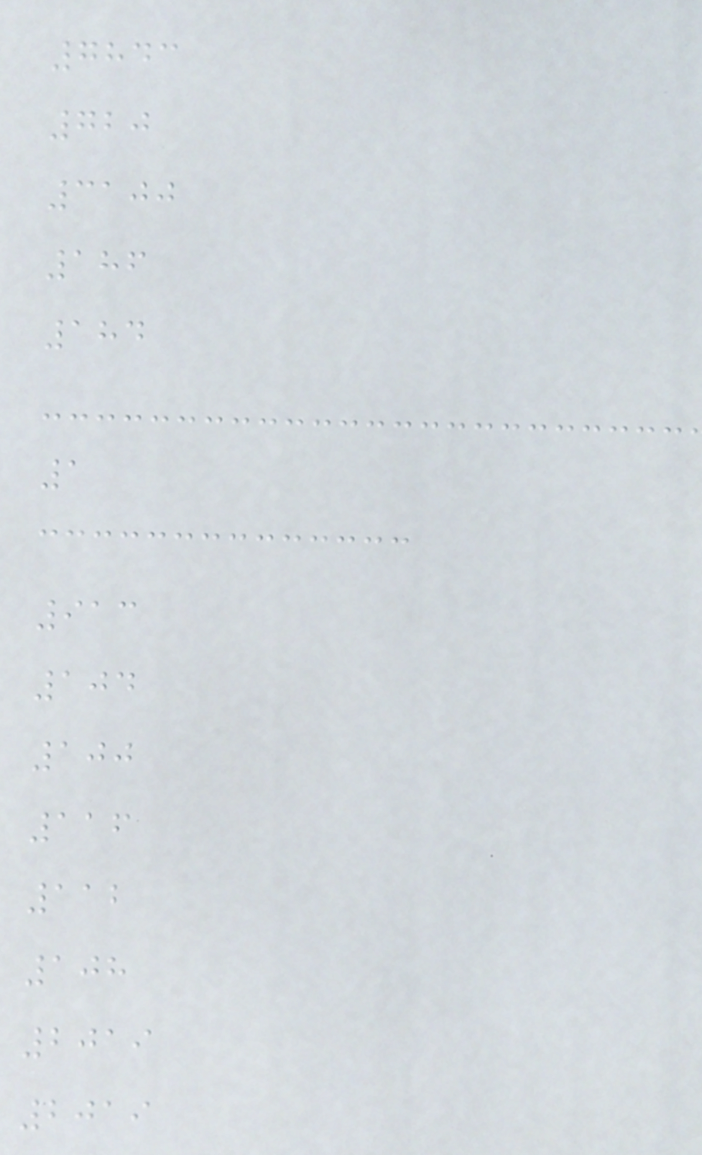7843
720
3100
186
184
1
913
104
100
116
112
108
2019
2019
